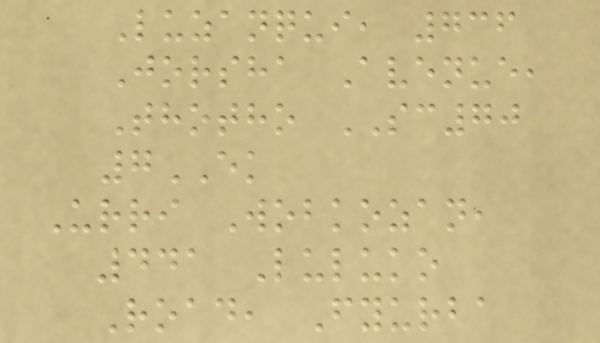Luzanqui, 736
Jorsha Avenue,
Thotho SC70
7EK
Urri Wobkozan,
441 Luluko
Road, Fyurba
